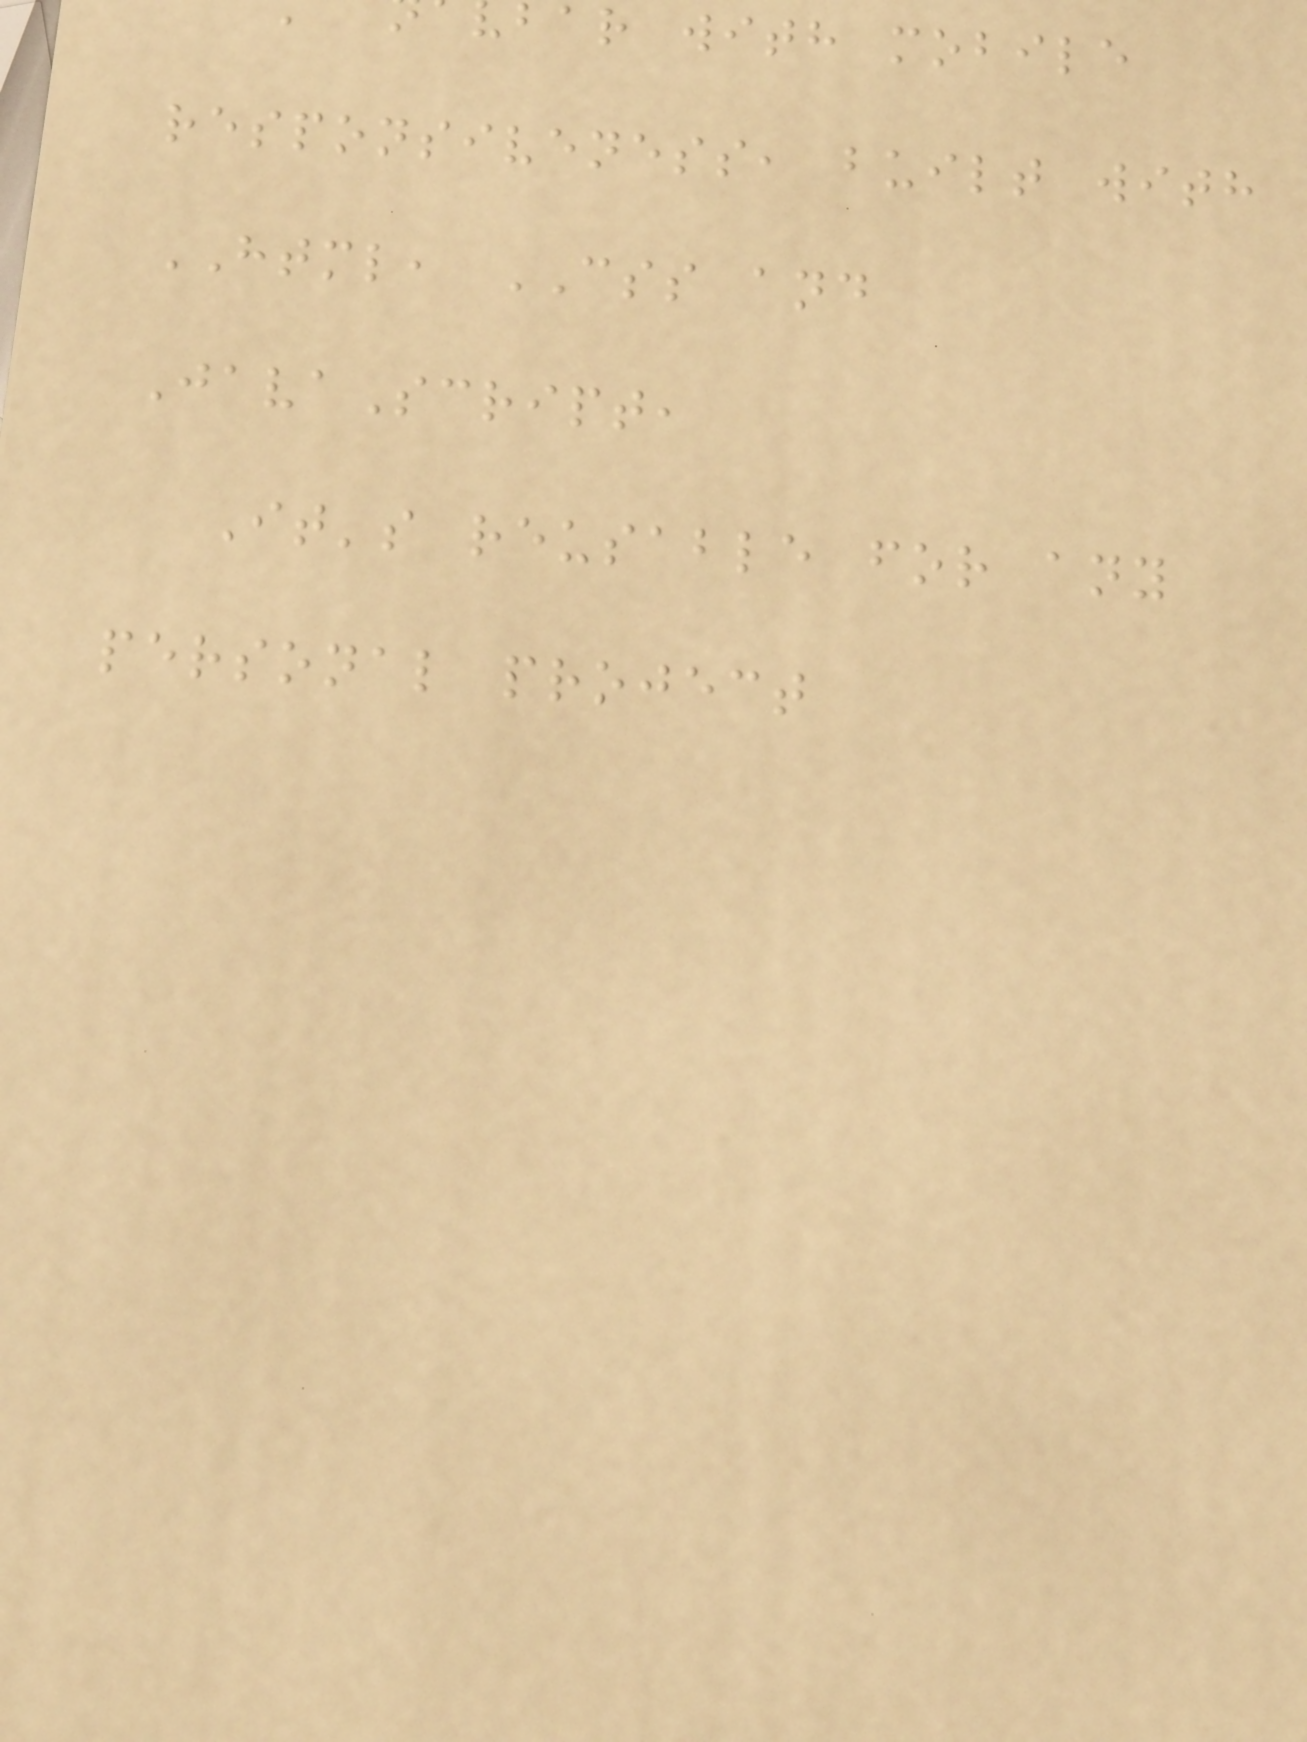ar with mobile
responsiveness, built with
HTML, CSS and
JavaScript,
It's reusable for any
personal project
